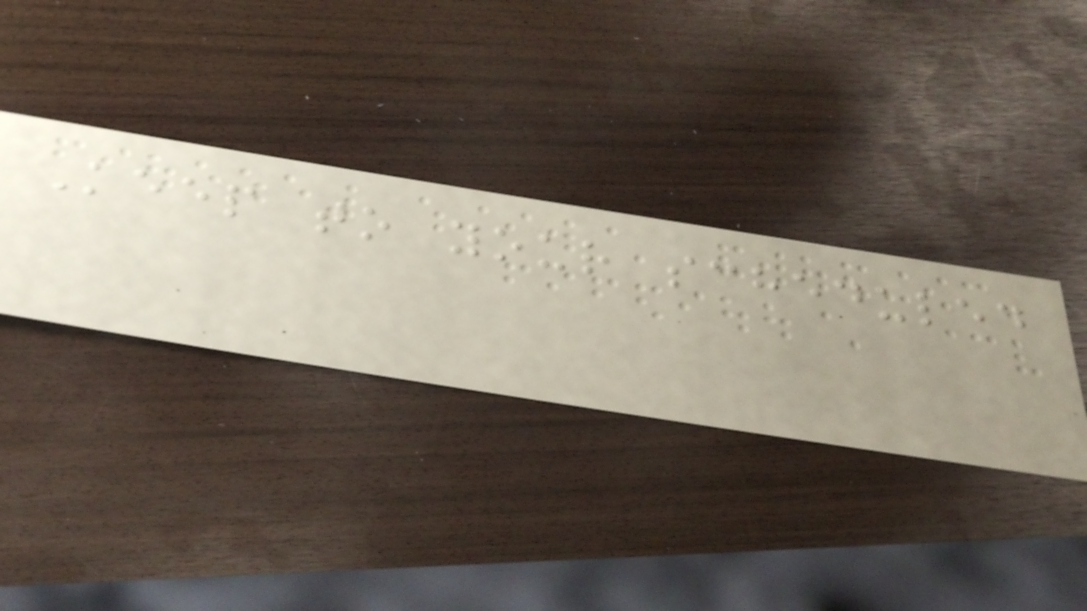Keep to your scheduled
